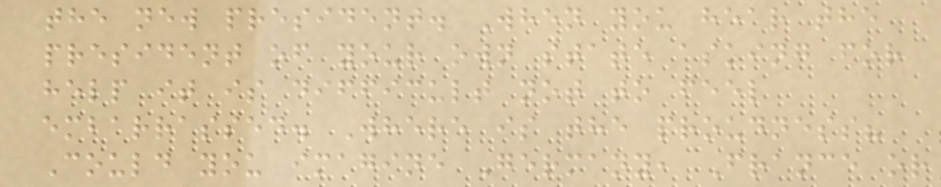the new president. When you hear the
president of your own state asking for
help it is difficult not to feel
embarrassed. Where is the proudness?
Could you imagine Germany, France or
